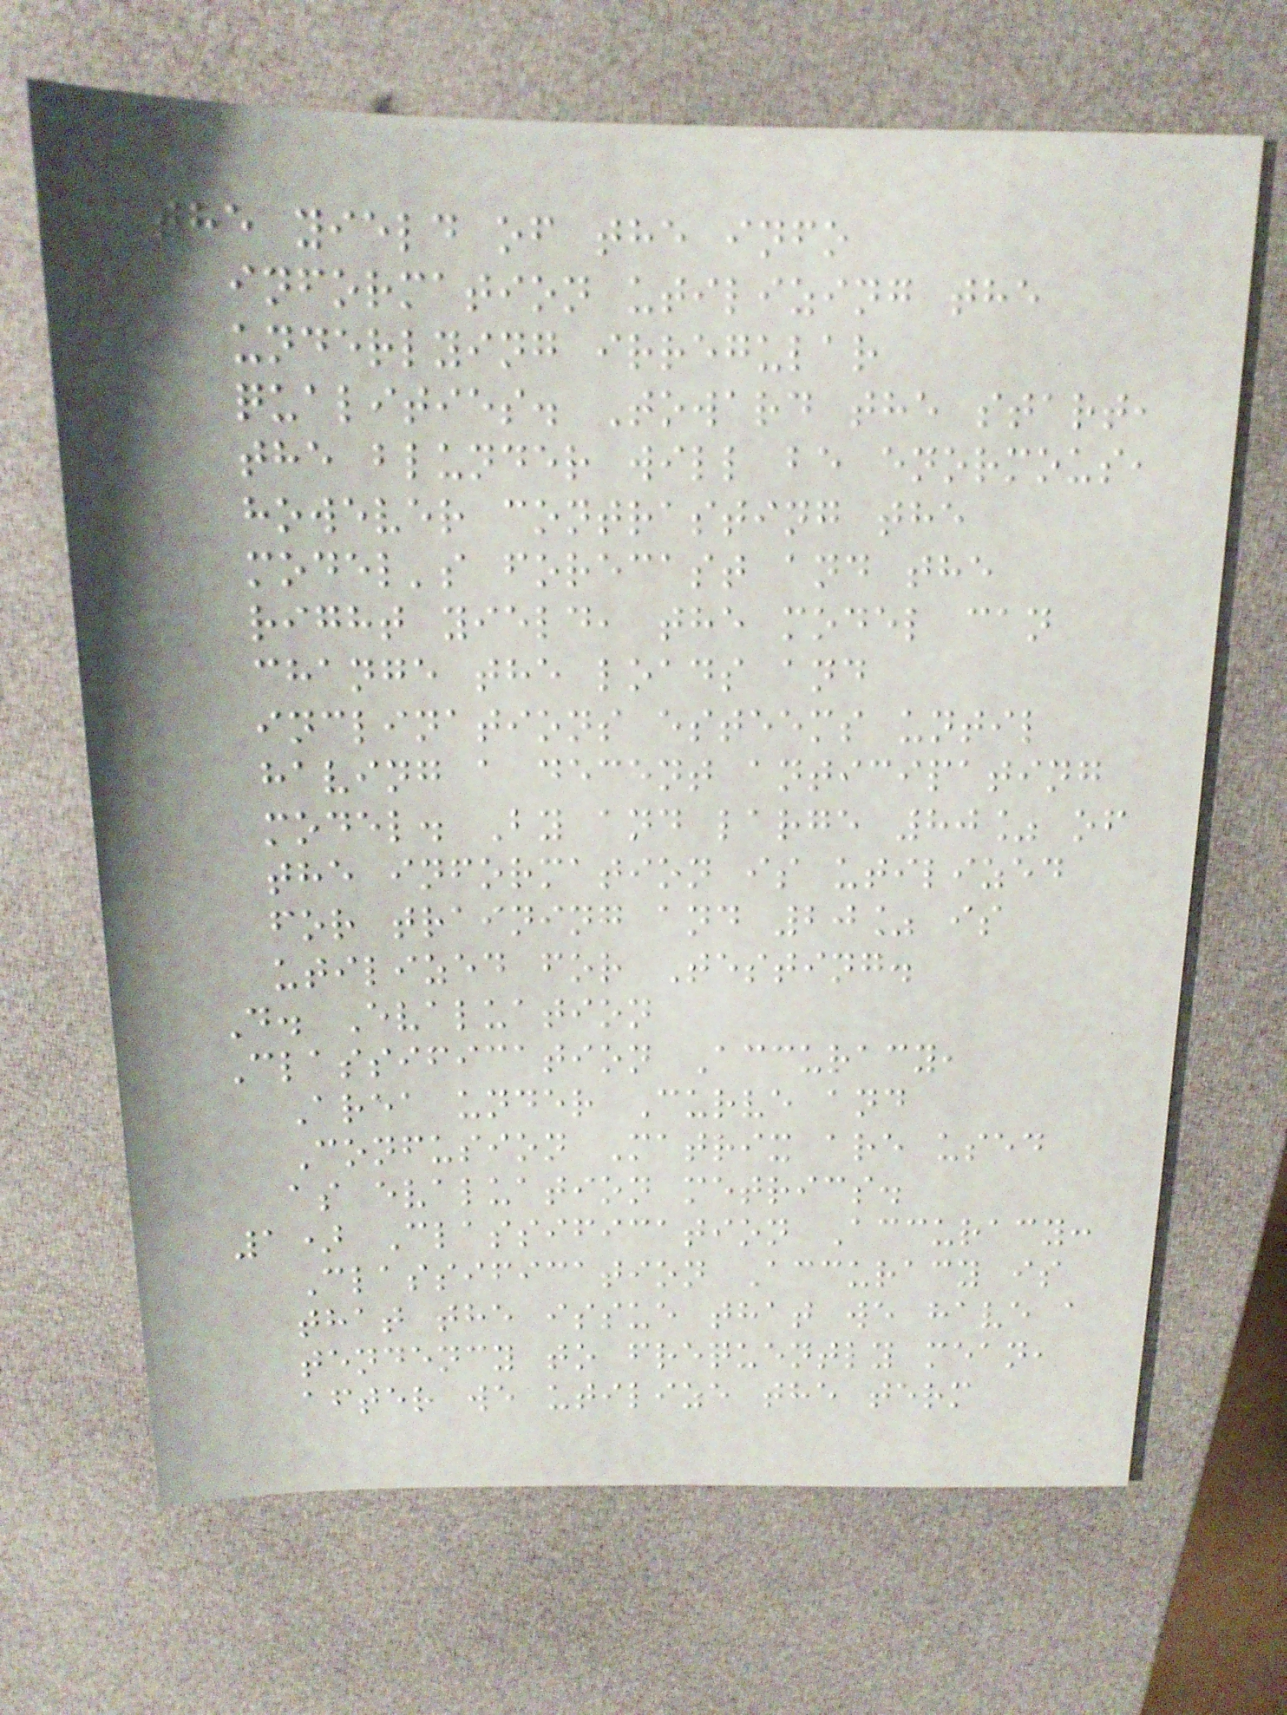the yield of the info
information utilizing the
underlying irregular
qualities. Toward the start,
the blunder will be enormous,
however contrasting the
model's forecast and the
right yield, the model can
change the loads and
inclinations esteems until
having a decent anticipating
model. By and large 80% of
the information is utilized
for training and 20% is
utilized for Testing.
D. Evaluation
Classification Accuracy,
Area under Curve and
Confusion Matrix are used
as evaluation metrics.
1) Classification Accuracy:
Classification Accuracy is
that the issue that we have a
tendency to frequently mean,
after we utilize the term
